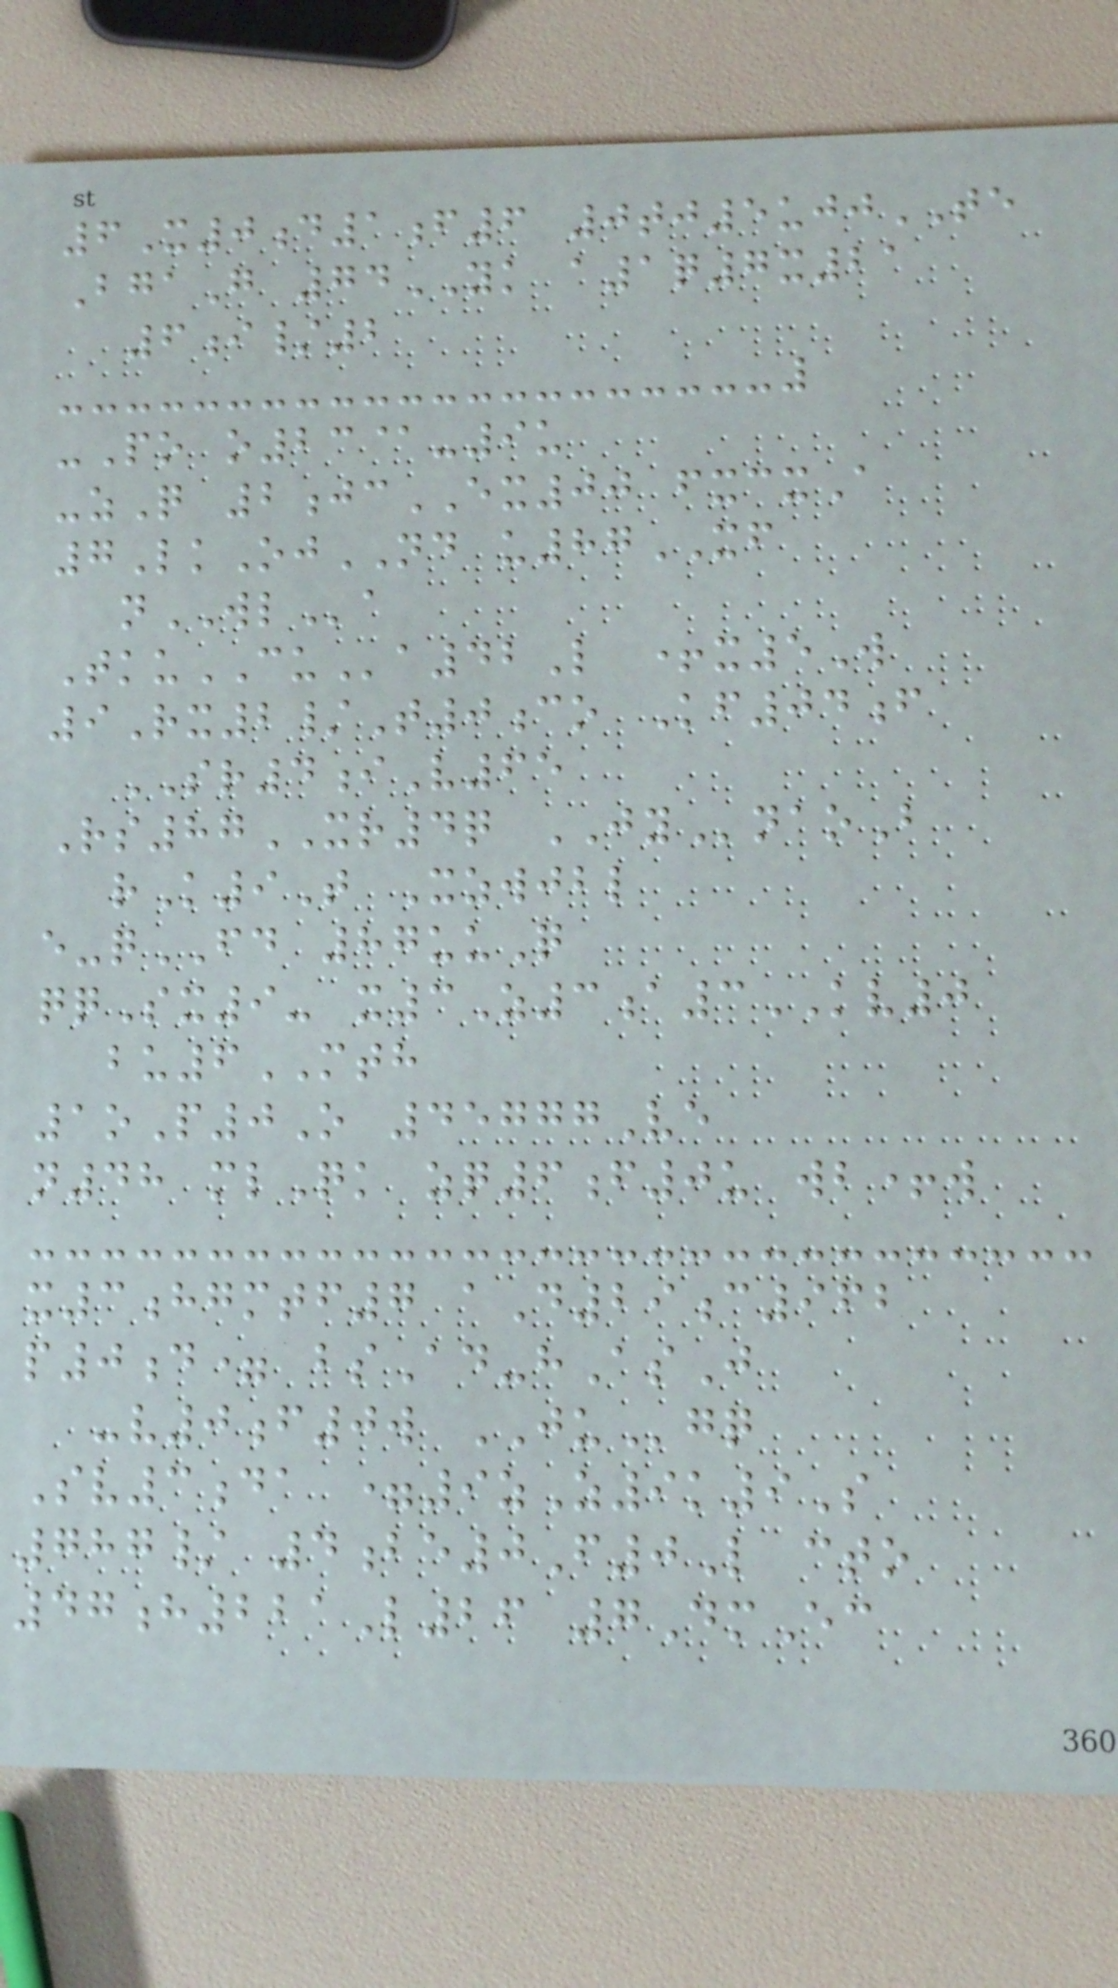6X0d1f6 0tj5ujjTE
BgaG 74YK a1q7x21
6i/2
-Po o23@-9u
-zQ 2jcEX00 fxcxA
7LkOjND u87XF
nWLa
TkuCUa42L +x5W
9Rx2/T0co Kf04f
SR4iV65
Rs87XR4q JYnaoB
rK9T Xzwjbl
e-qFD 87uuQ
qqSx9- x3Z3a3KV0
bu6MTH
1oP0O 45777Ve
n48 mlQk zq6f0u wb+w
x3hgmtf7 aD29c962
p0d= bsAd-hAsJ
-v0f0w JUgq
Sv3da =9zZ9k9S
787/ 4be0F0L cto
47h221L26 7DmEc
